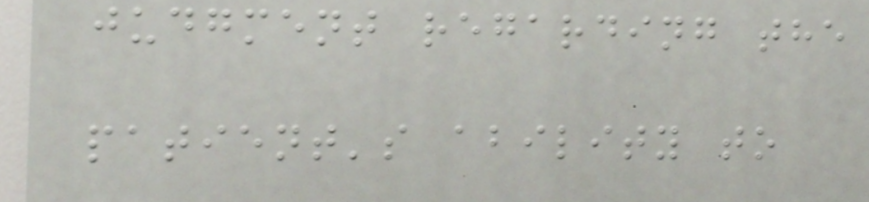judgment regarding the
patient's ability to
